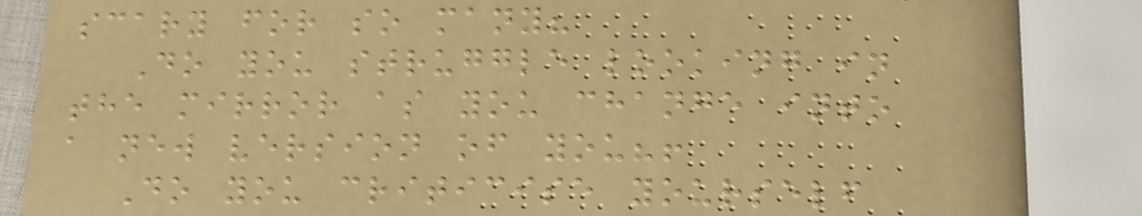scary for so many?
Do you struggle looking in
the mirror as you change into
a new version of you?!
Do you criticise yourself
